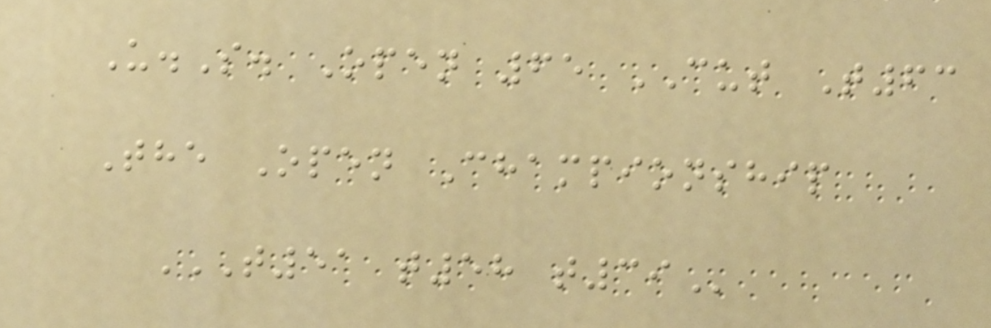U.S. Open 65 CUT T63
The Open Championship
T51 T58 T39
